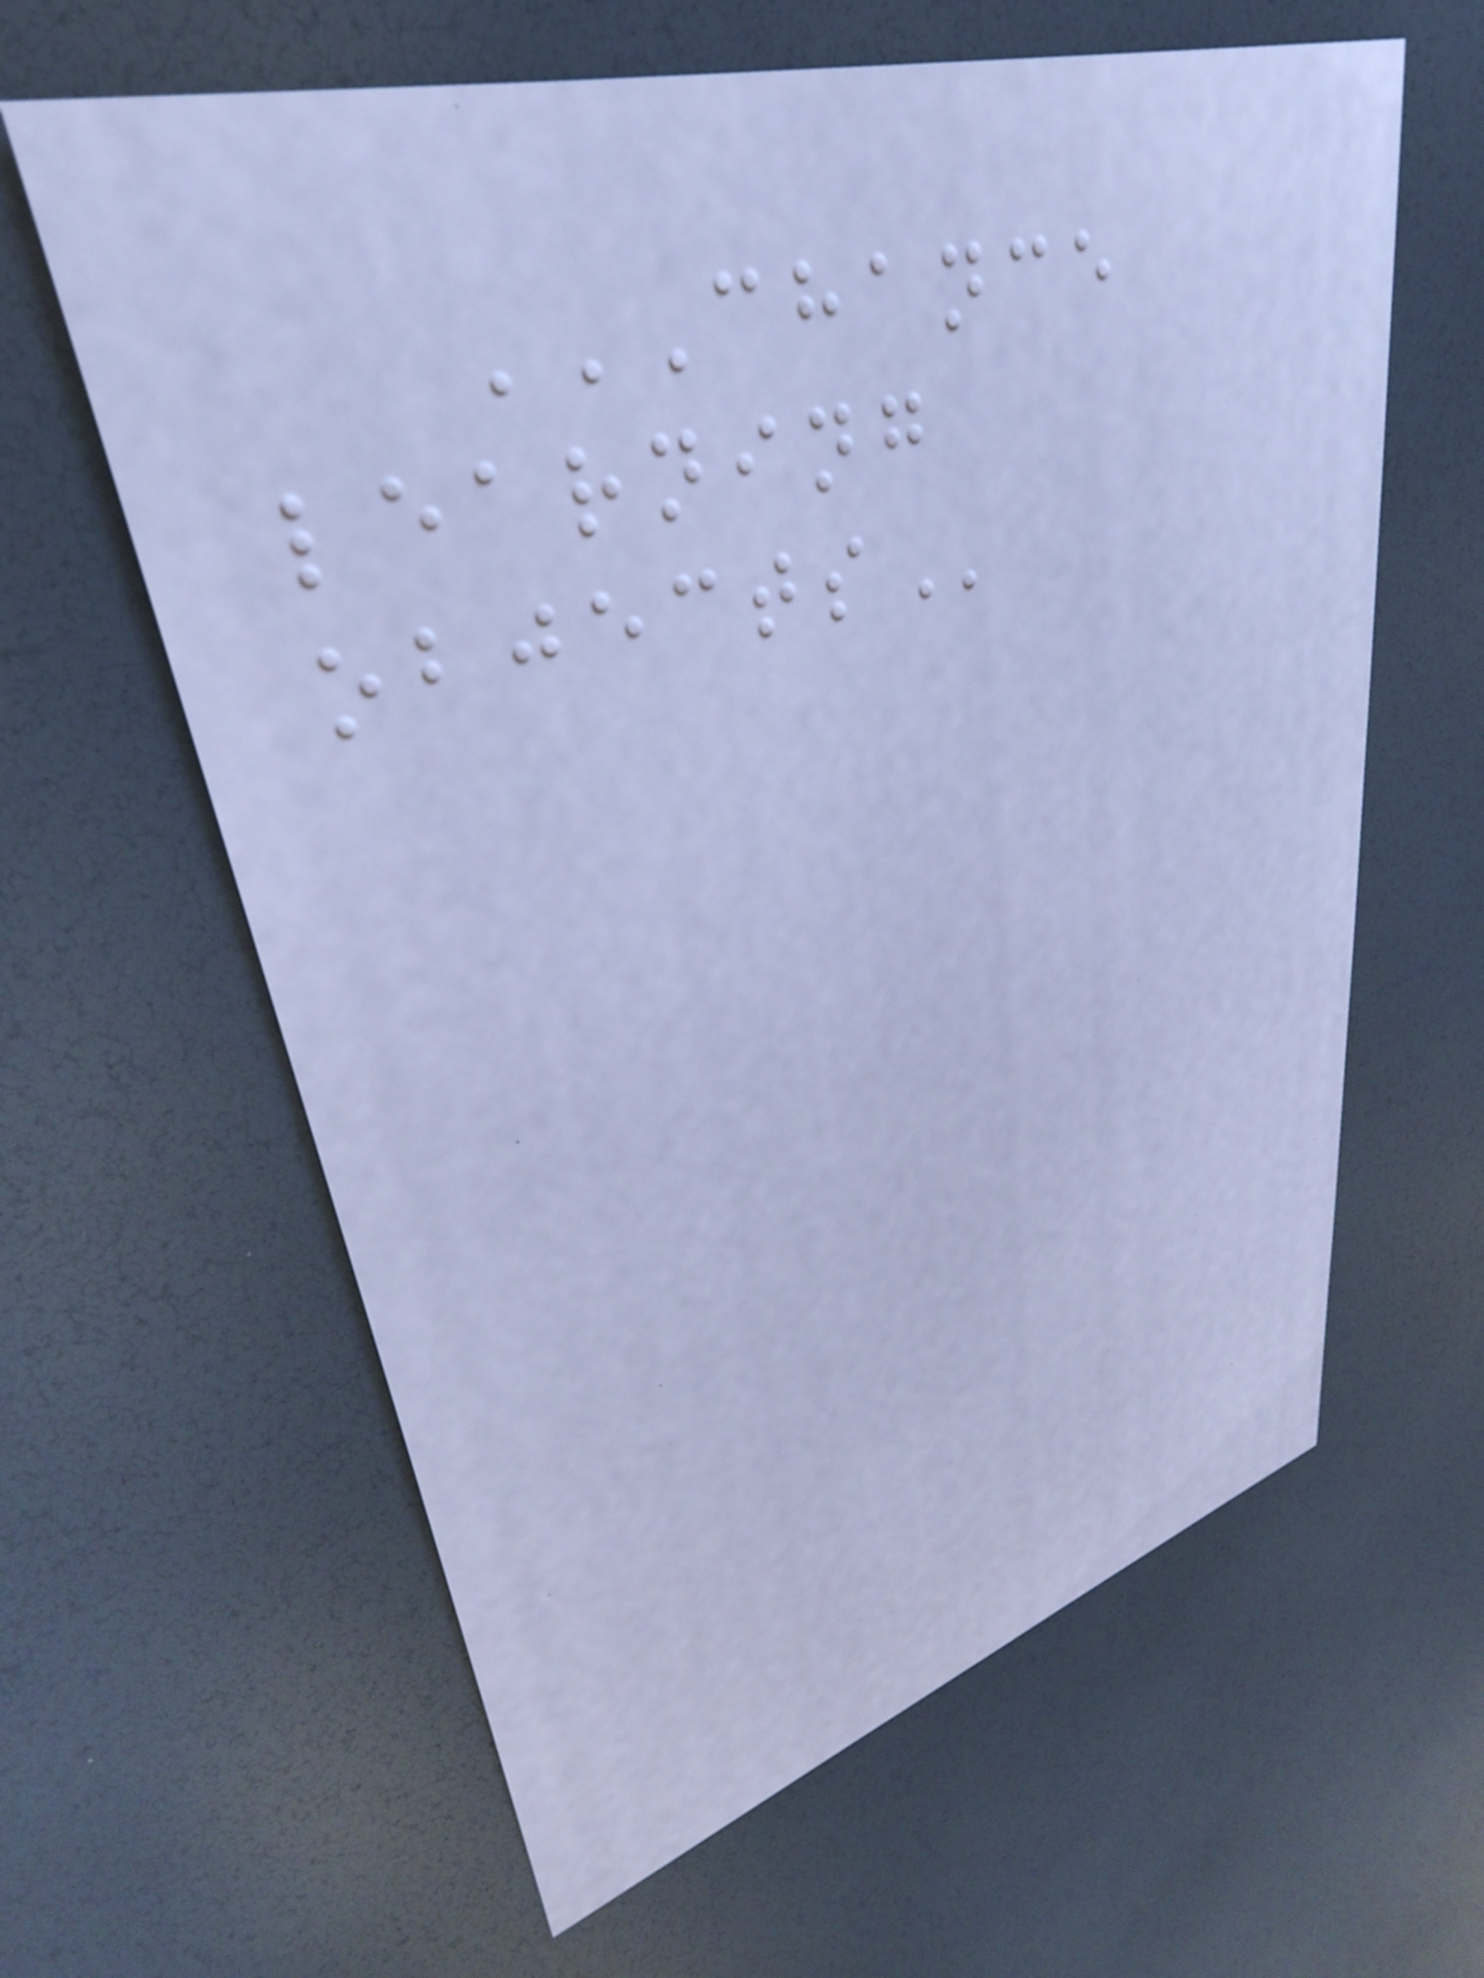CHANCE
LEARNING
OBJECTS
